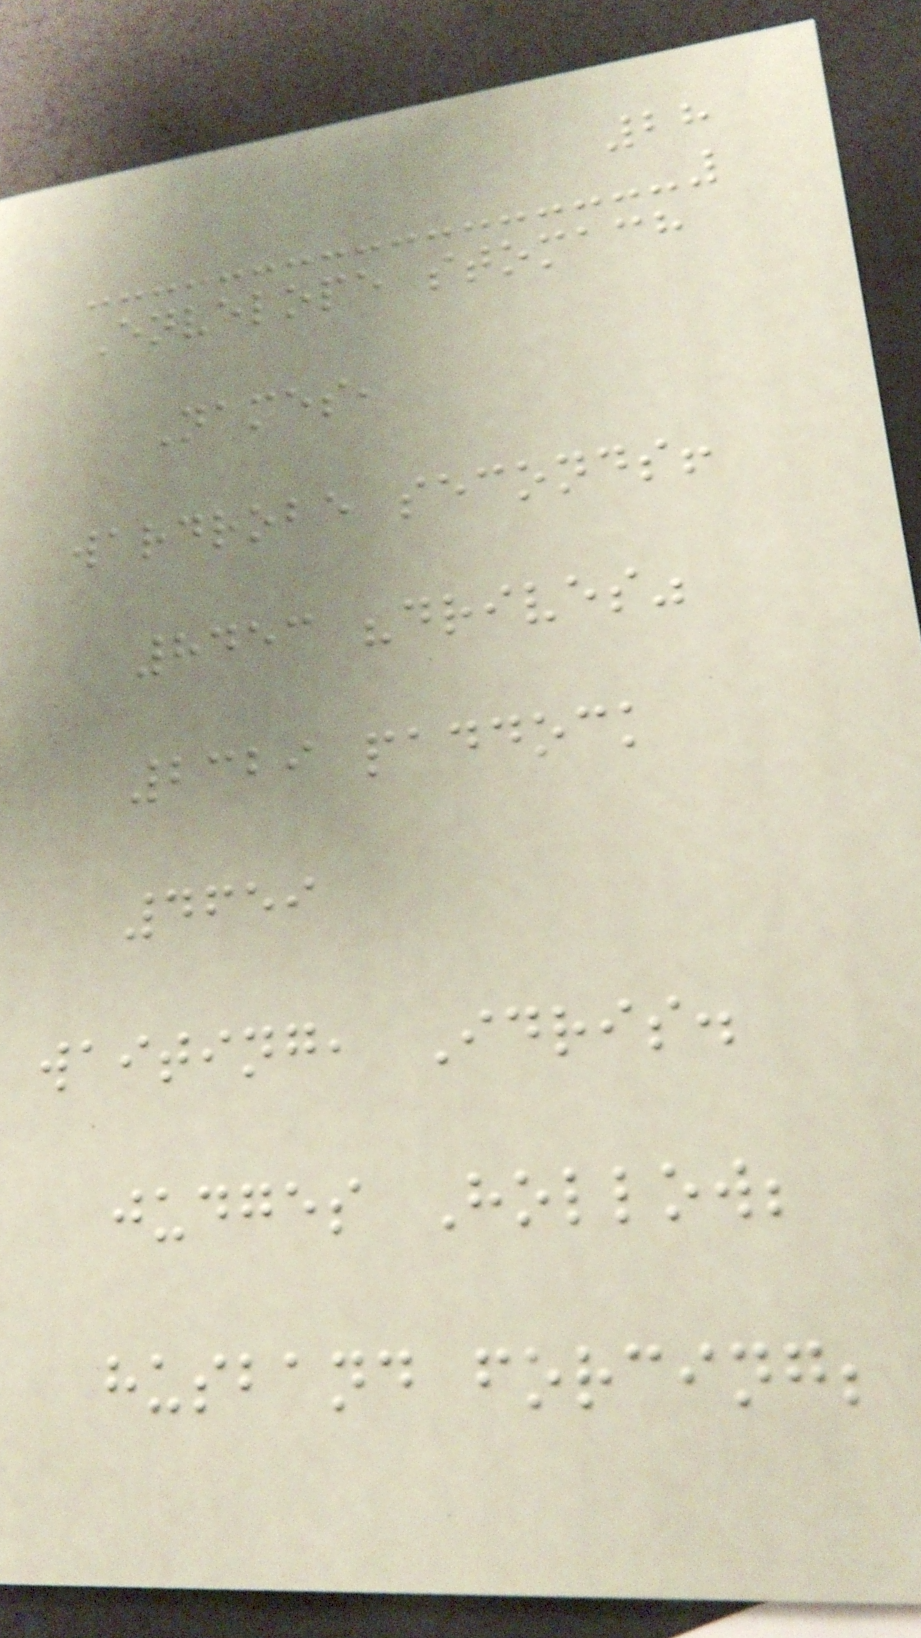28
Envelope stomach
Names,
wardrobe seconds!
8453 "drives"
2329 paddock
4659
waiting, Idris.
judges Hollow;
husband forcing;
